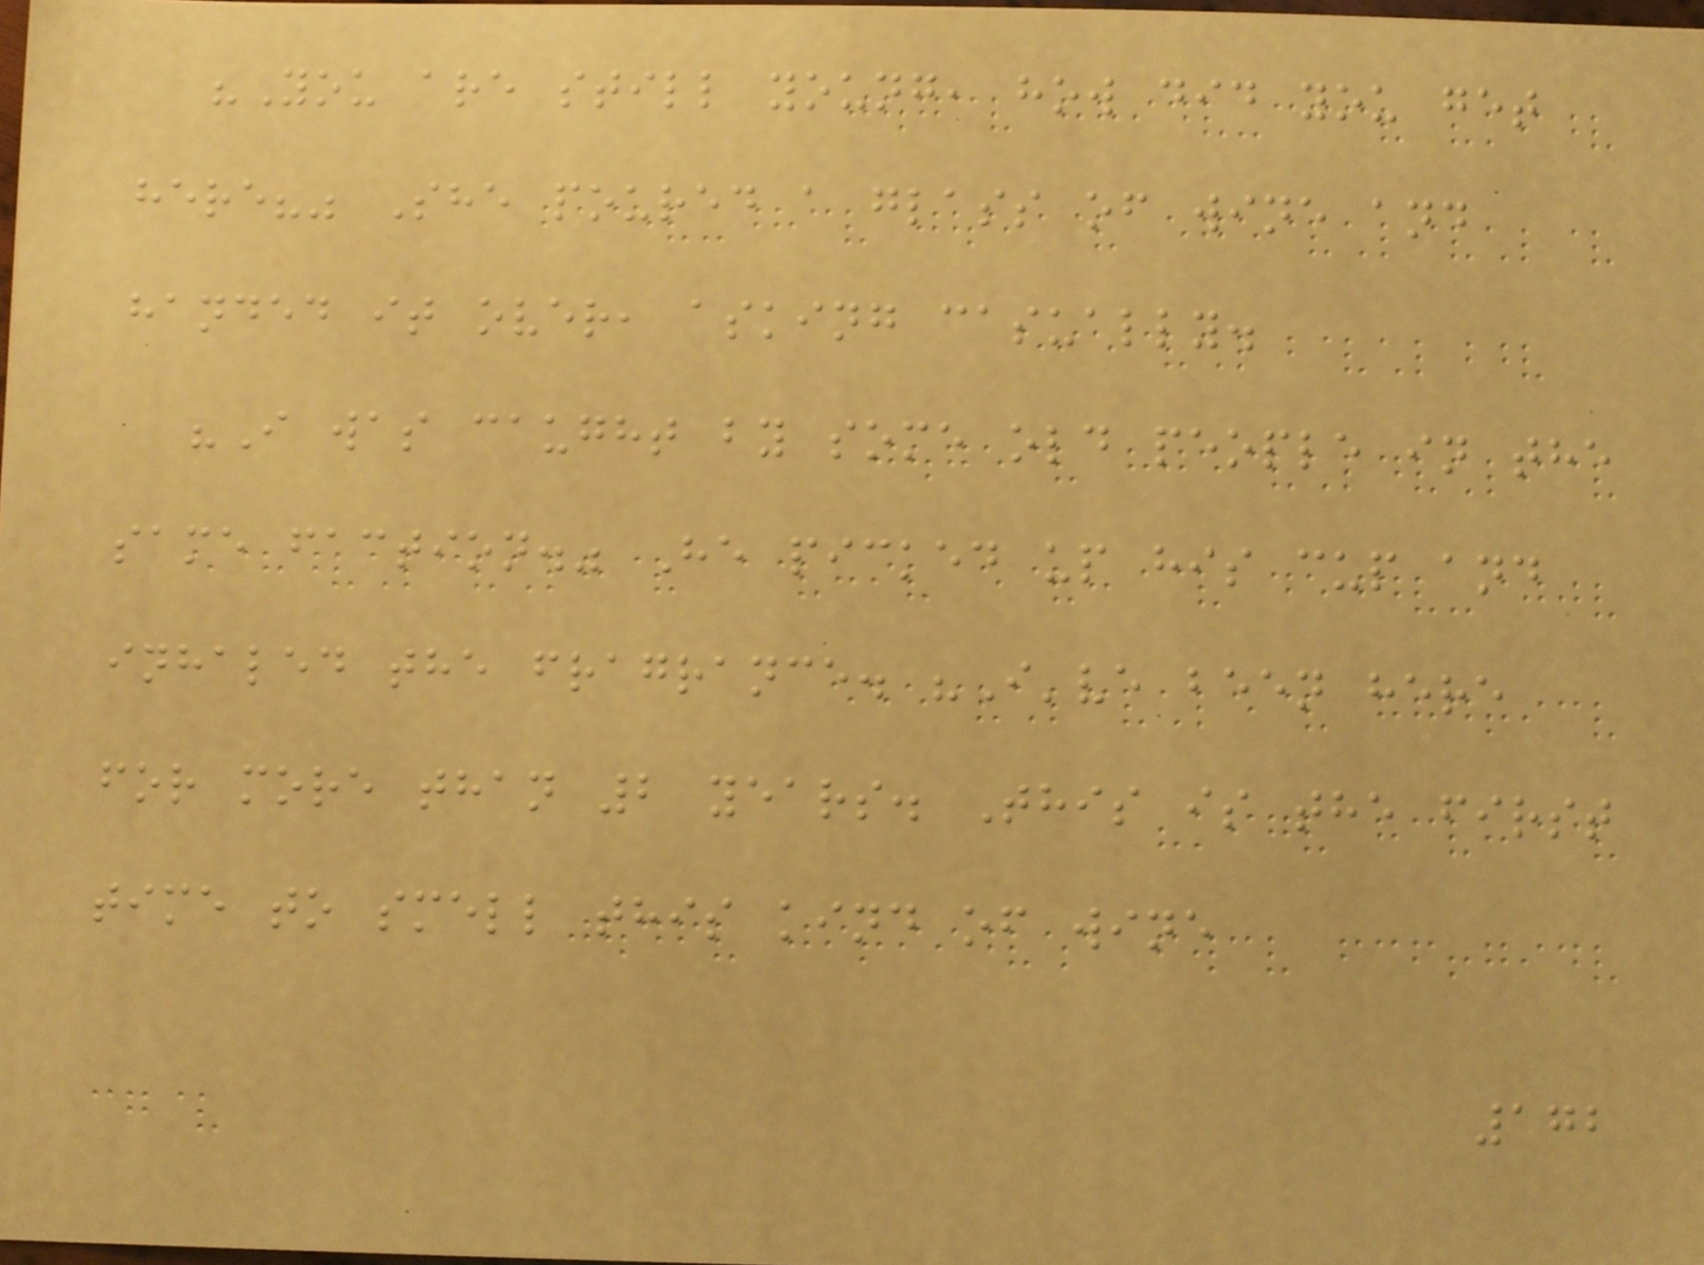"You are still young, how did you get
here?" She poured a glass of wine and
handed it over, asking casually.
"I was caught by some old people in the
same faction." He picked up his cup and
inhaled the fragrance. "I've been here
for more than 2 years. This is the first
time to smell this kind of wine
172
